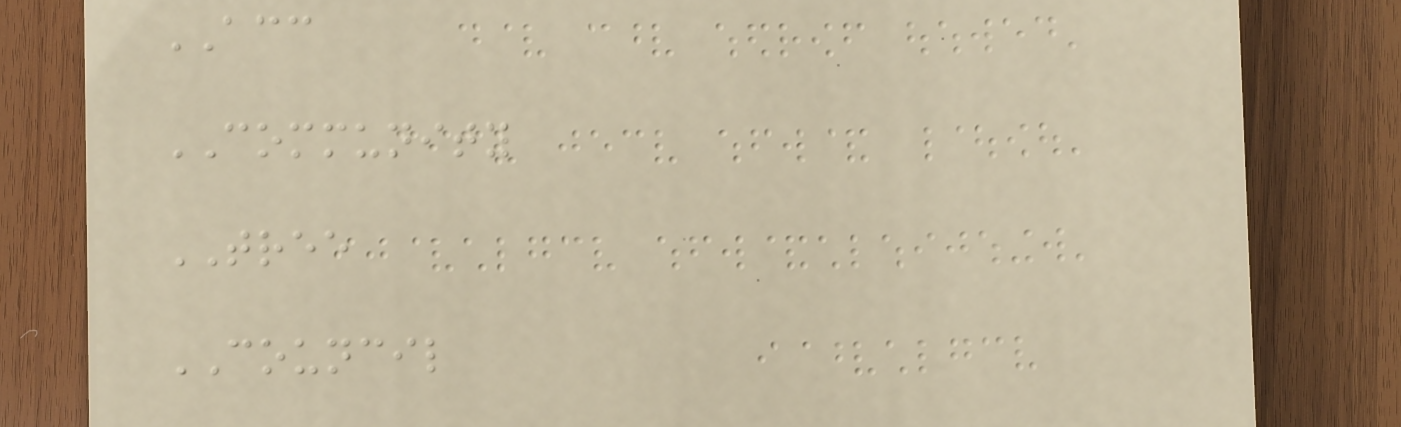ACC
COMMUNITY
TREE
COUNCIL
